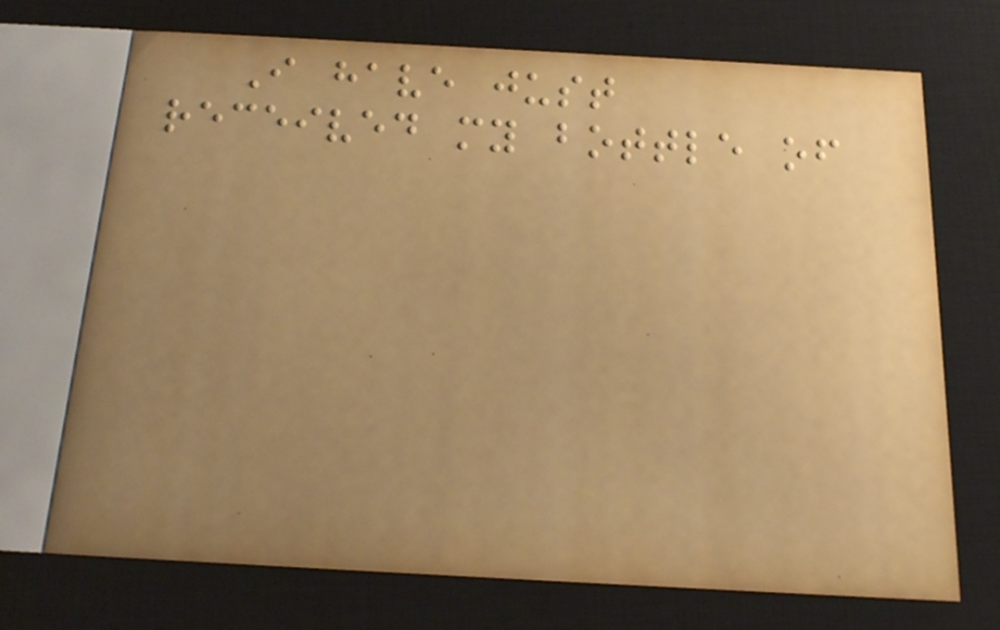I have just
received my bottle of
